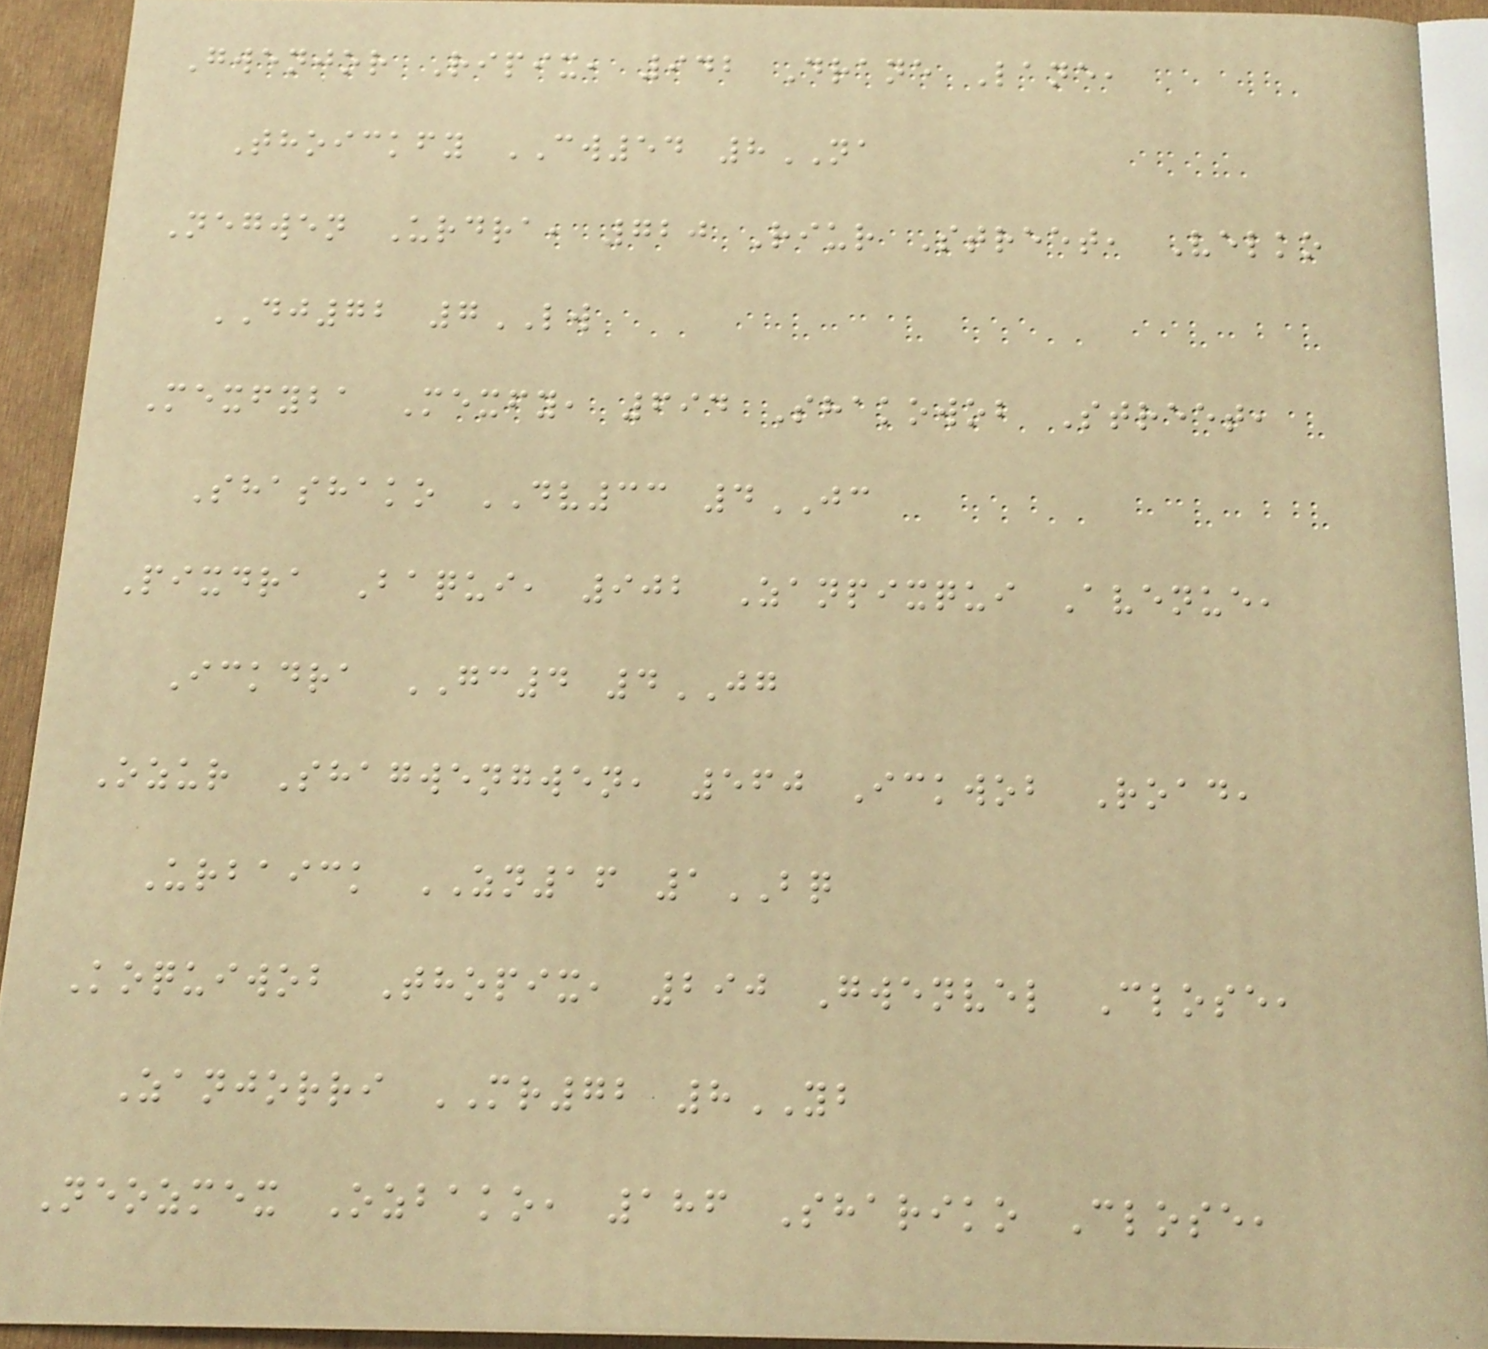Gwenjor Ripix, 942 Drane Lane,
Thoickfy CW54 8NA
Negwen Urdra, 720 Riur Street, Velko
DJ72 7LW
Mexfyba Mexfy, 694 Shakowob Street,
Shashako DV33 4JC
Pixdra Baqui, 902 Zanpixqui Avenue,
Ickdra GC4 4JG
Ozur Shagwengwen, 560 Ickwob Road,
Urbaick ZN16 1BQ
Koquiwob Thopix, 290 Gwenvel Close,
Zanjorri MR72 8YB
Neozmex Ozbako, 186 Shariko Close,
